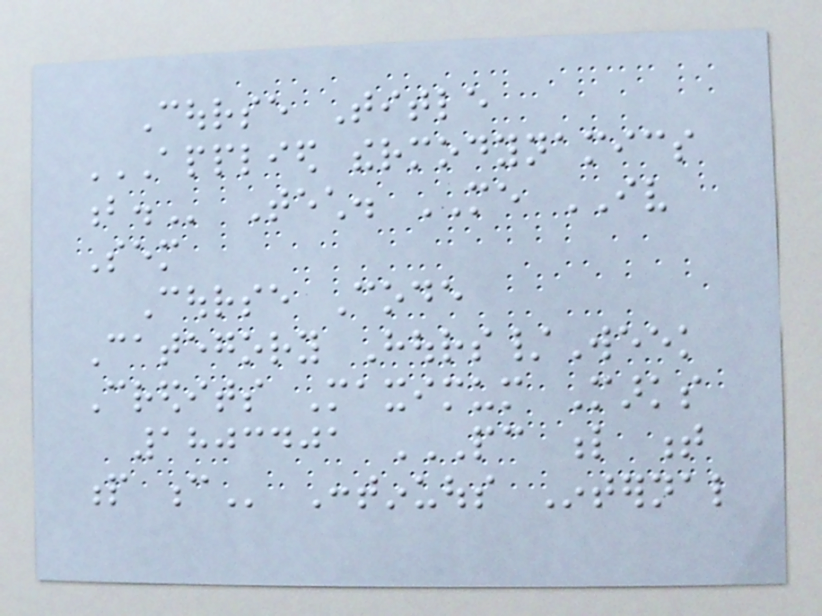Course Title
APPLIED THERMODYNAMICS
B. Tech. ME IV
Sem
Course Code
Category Hours/Week
Credits Maximum Marks
1803401 PC L T
P C Continuous Internal
